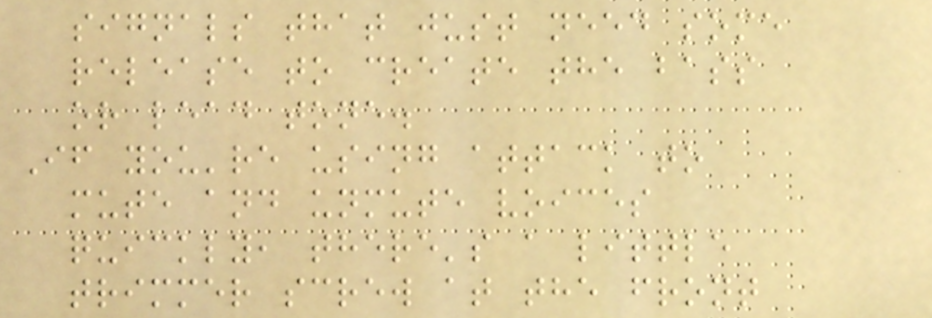signals that just need some
release to create the bass
or lead tone.
If you're using attack to
mute and unmute voices
quickly, there's a little
trimmer screw at the front
